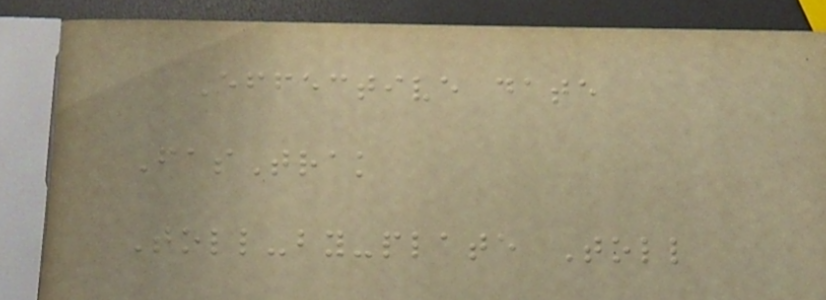Effective date
FasTrak
Toll-by-plate Toll
